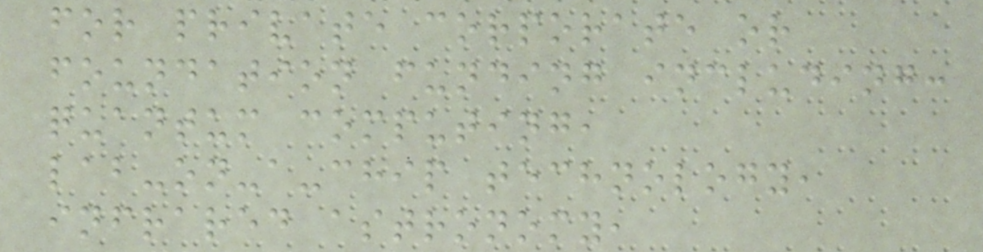for private corporate or
foundation funding including:
quantum computing,
lab-on-a-chip technology,
infrared astronomy,
